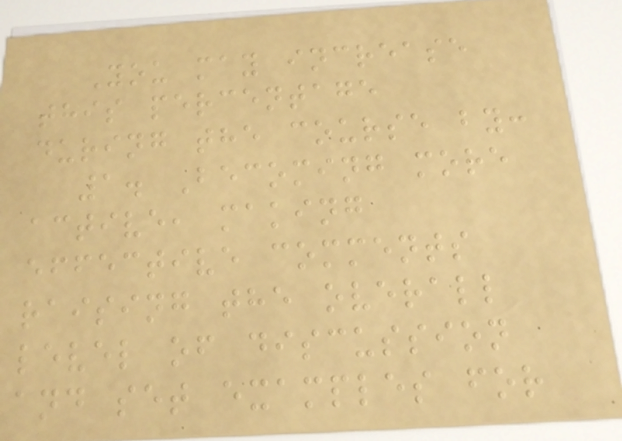You may increase
this percentage
during the course by:
1. Becoming more
active, making
effective comments
raising the overall
level of discussion
and set examples for
